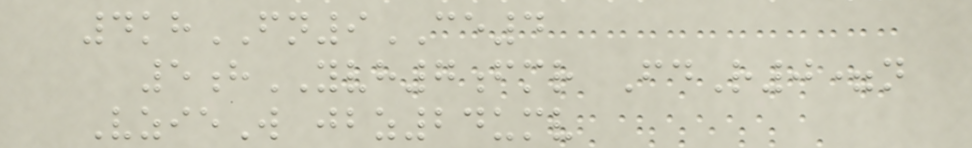4khFN9CE4
5hYVH7fmr FdR0=n
VzieW jbz24umv
